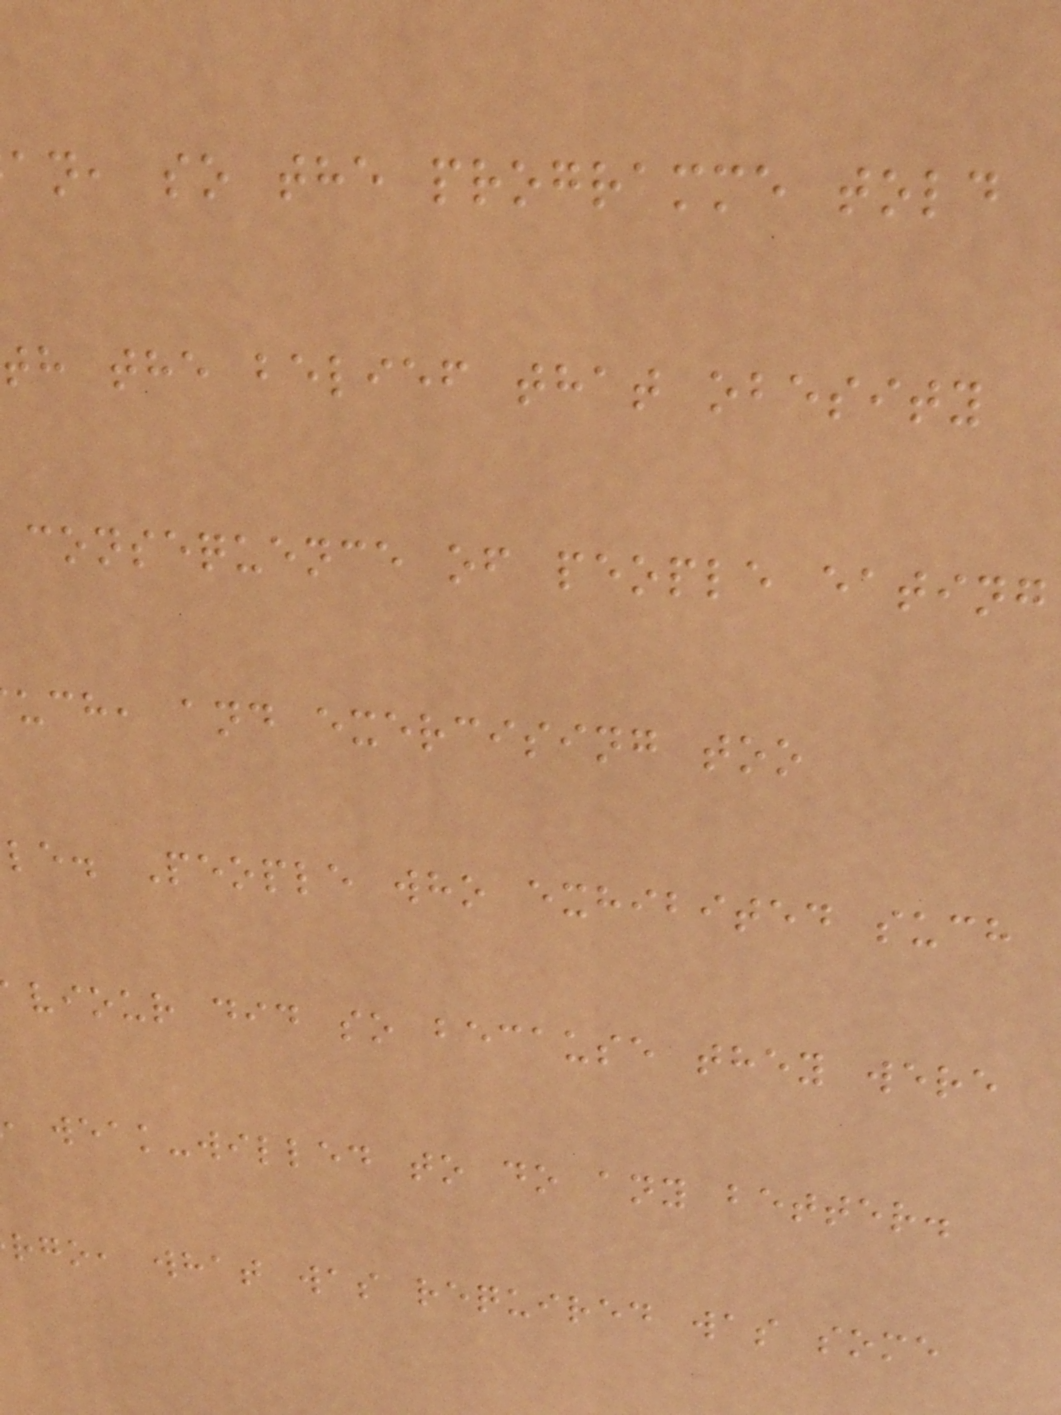an, so the programme told
th the belief that obesity
consequence of people eating
uch, and exercising too
le. People who exhibited such
viour did so because they were
weak-willed to do any better.
rgo, what was required was some
